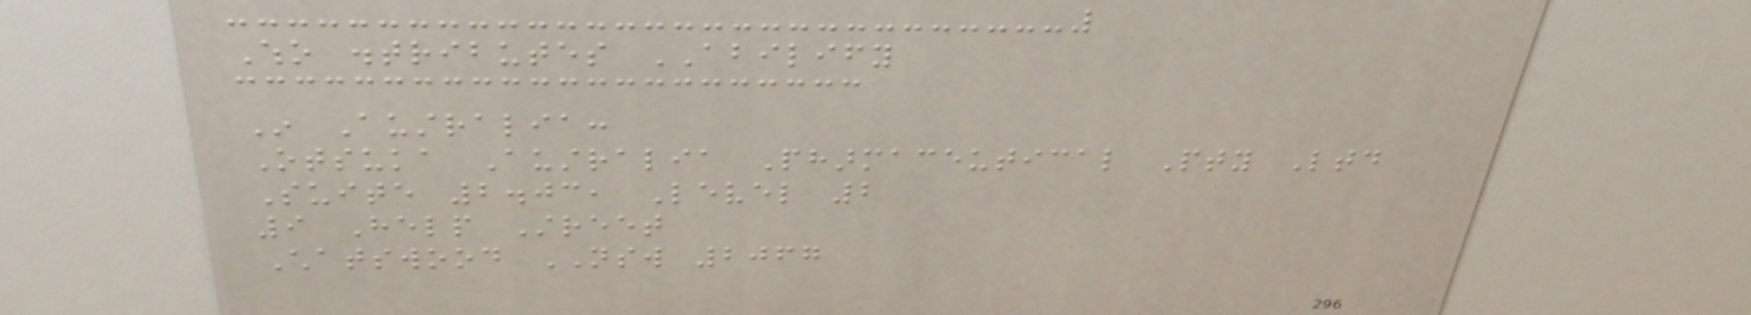Who distributes ABILIFY
In Australia:
Otsuka Australia Pharmaceutical Pty Ltd
Suite 2.03, Level 2
9 Help Street
Chatswood NSW 2067
